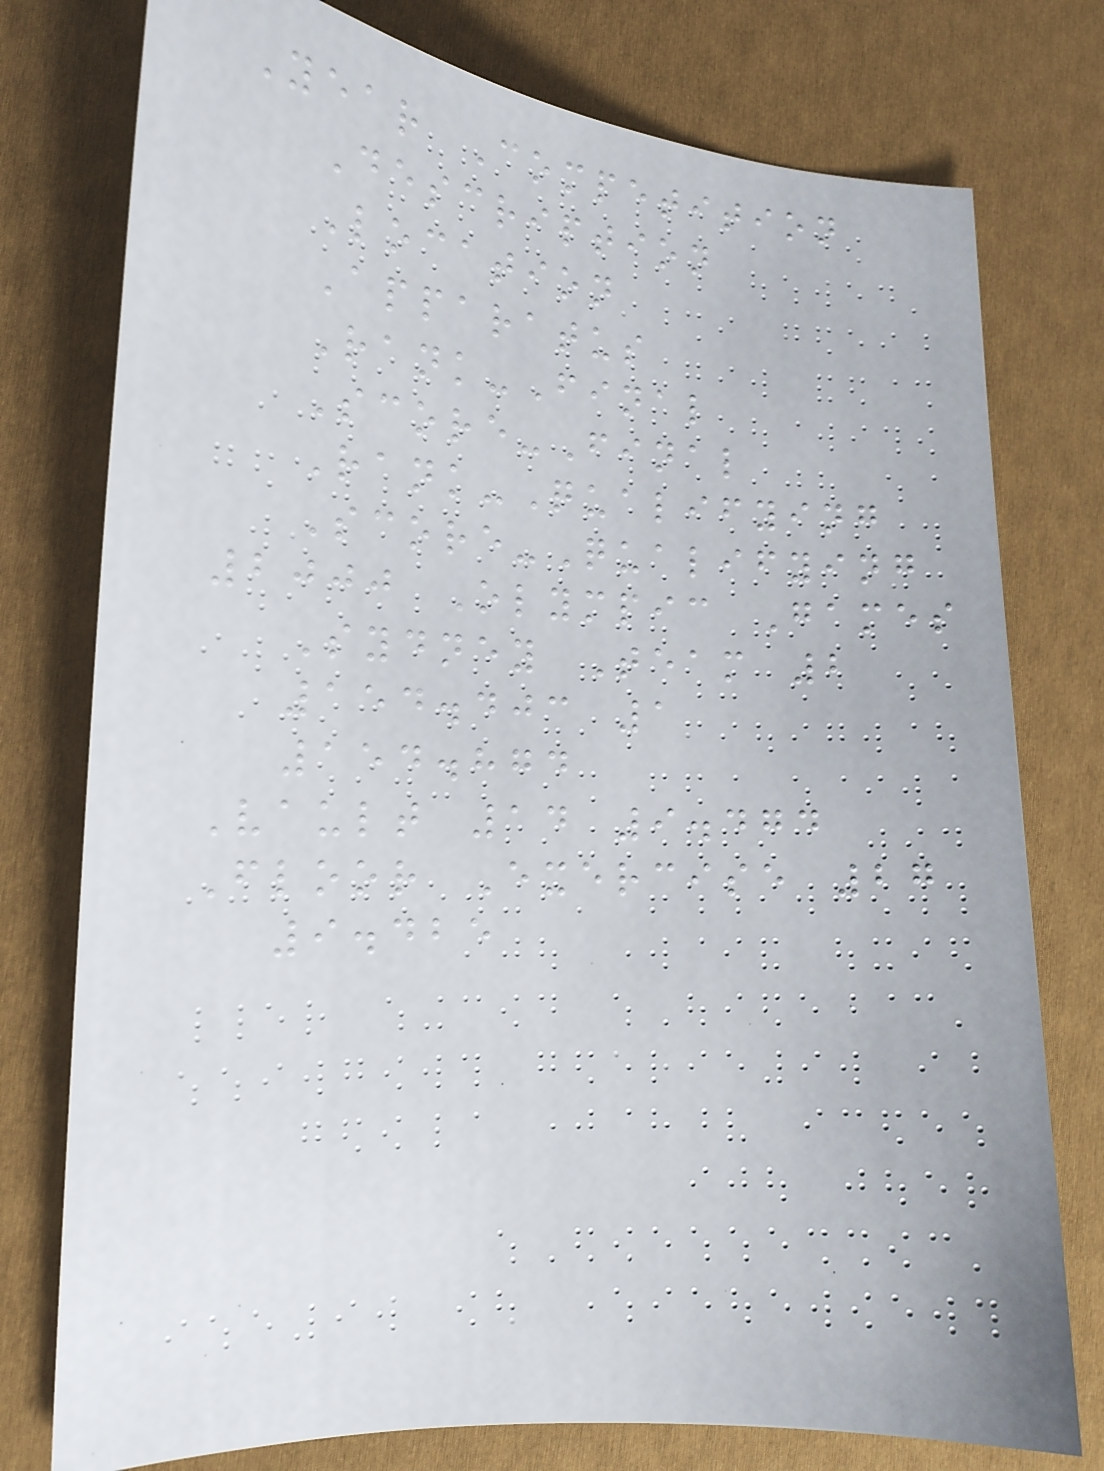Year Competition
Description
Location
Apparatus
Rank-Final
Score-Final
Rank-Qualifying
Score-Qualifying
2000 Olympic Games
Sydney Team 2
154.403 1
154.874
Vault 14 9.474
Floor Exercise 27
9.425
